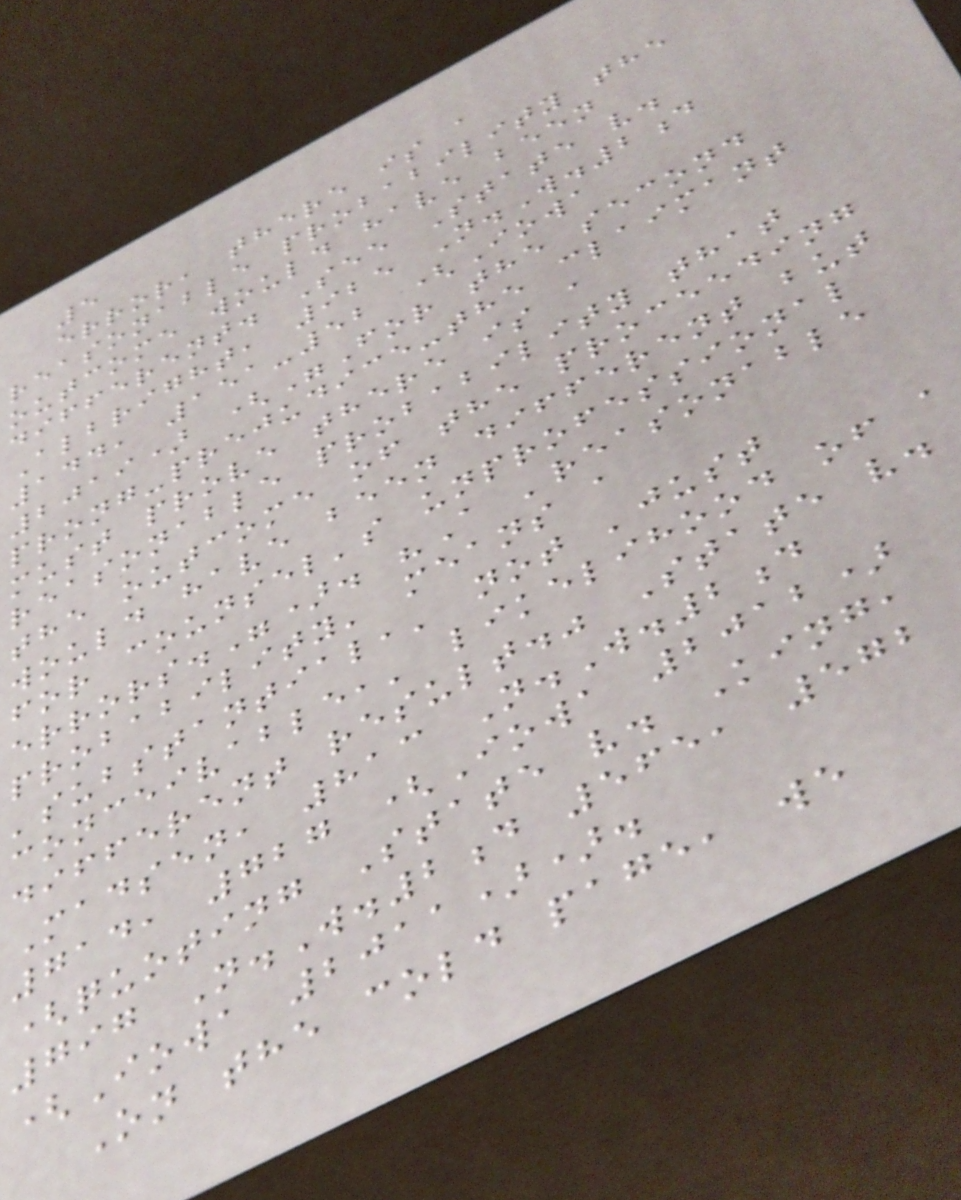5
error, there is a
reasonable probability the
outcome would have been
different. See State v.
Albright, 925 N.W.2d
144, 151-52 (Iowa
2019) ("For the second
prong-prejudice-the claimant
must prove there is a
reasonable probability that
the outcome of the proceeding
would have been different but
for counsel's unprofessional
errors."). "A 'reasonable
probability' means a
'substantial,' not 'just
conceivable,' likelihood of a
different result." State v.
Madsen, 813 N.W.2d
714, 727 (Iowa 2012)
(quoting State v. King,
797 N.W.2d 565, 572
(Iowa 2011)).
On the cold page, we
